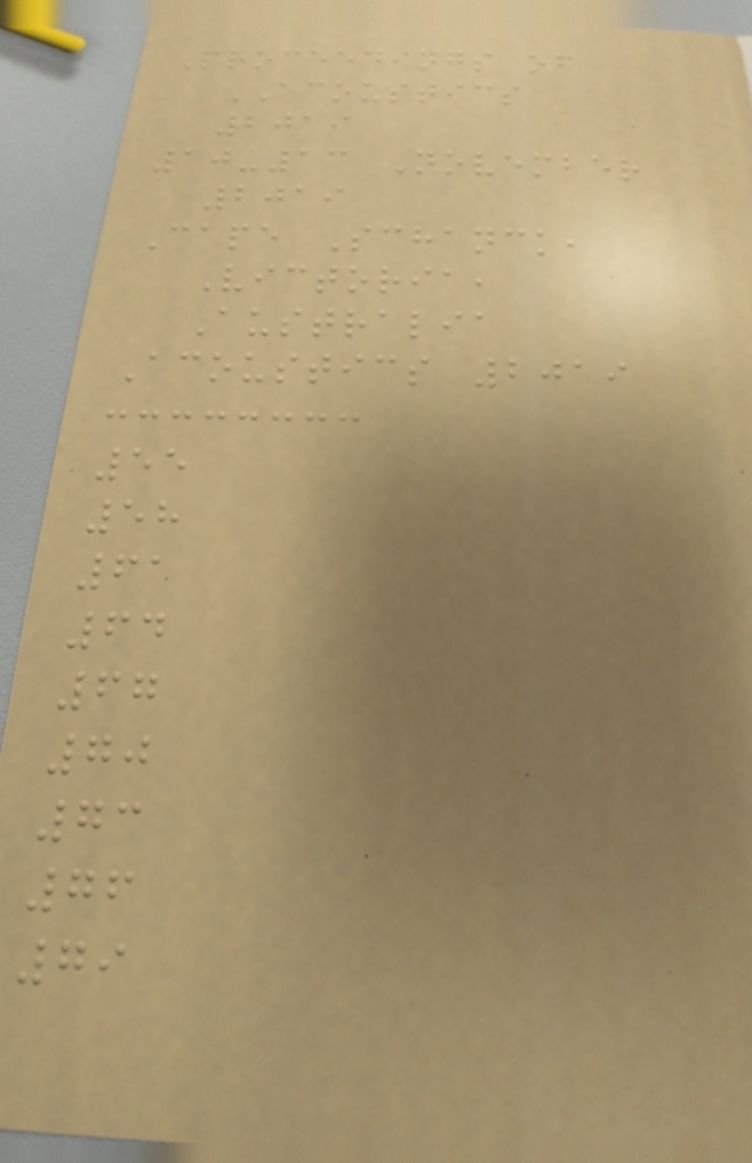Proceedings of
ACOUSTICS
2019
10-13 November
2019
Cape Schanck,
Victoria,
Australia
Acoustics 2019
55
58
61
64
67
70
73
76
79
